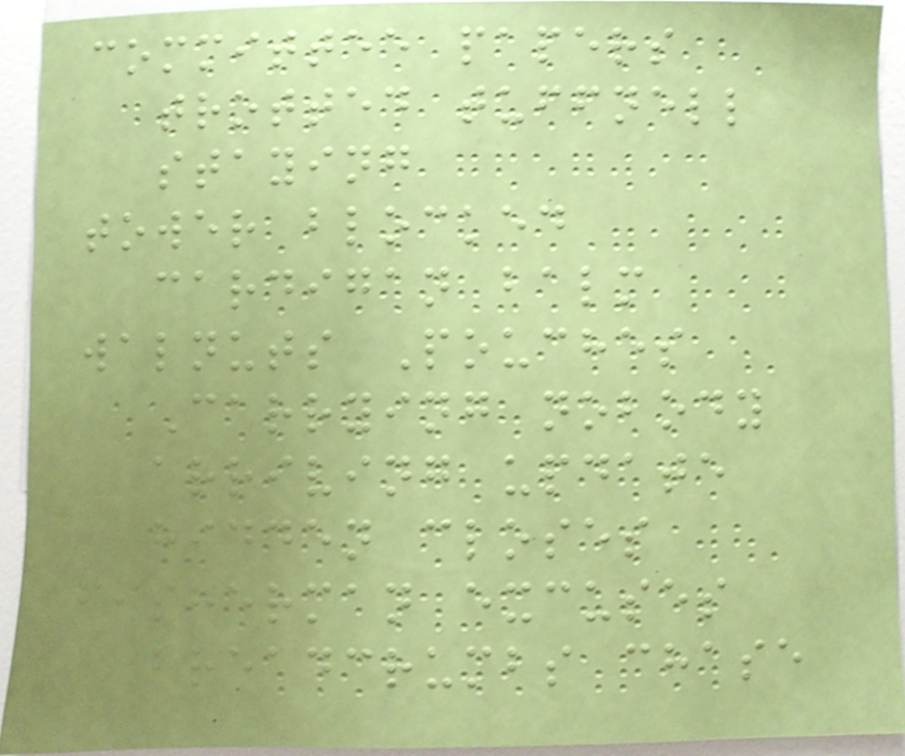committee papers
trotted tuffnell
staying
tower blocked
cardigan balm
walnuts Pouches
Carrying nobody
arriving update
hidden closes
fisherman excuses
breadcrumbs chase
